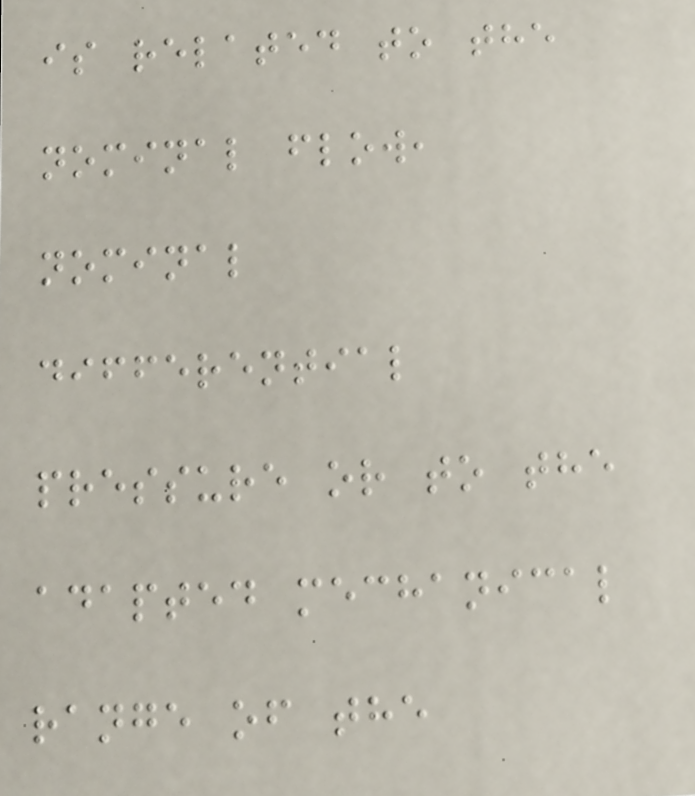is related to the
nominal flow,
nominal
differential
pressure or to the
adapted mechanical
range of the
